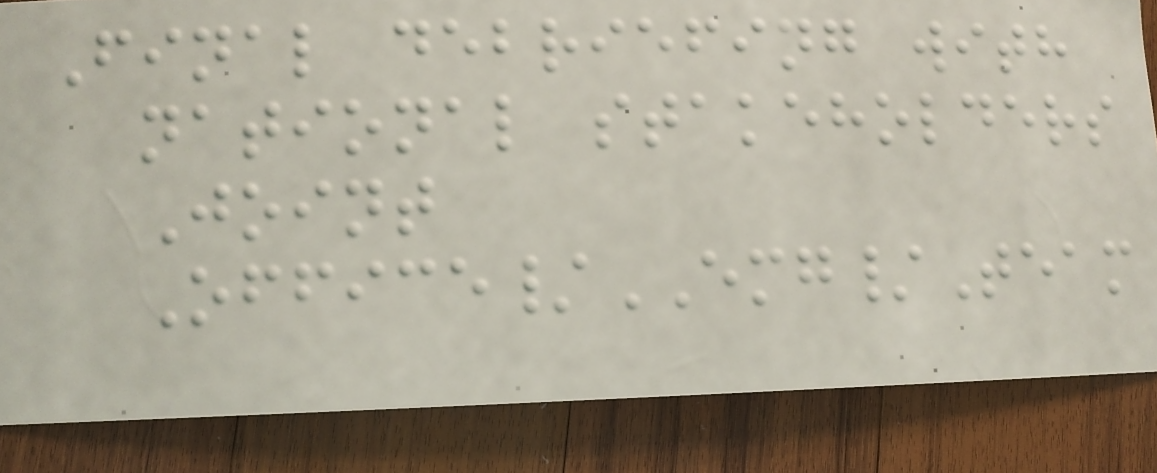Final debriefing with
national stakeholders
Joint
Office/EMG/Team
